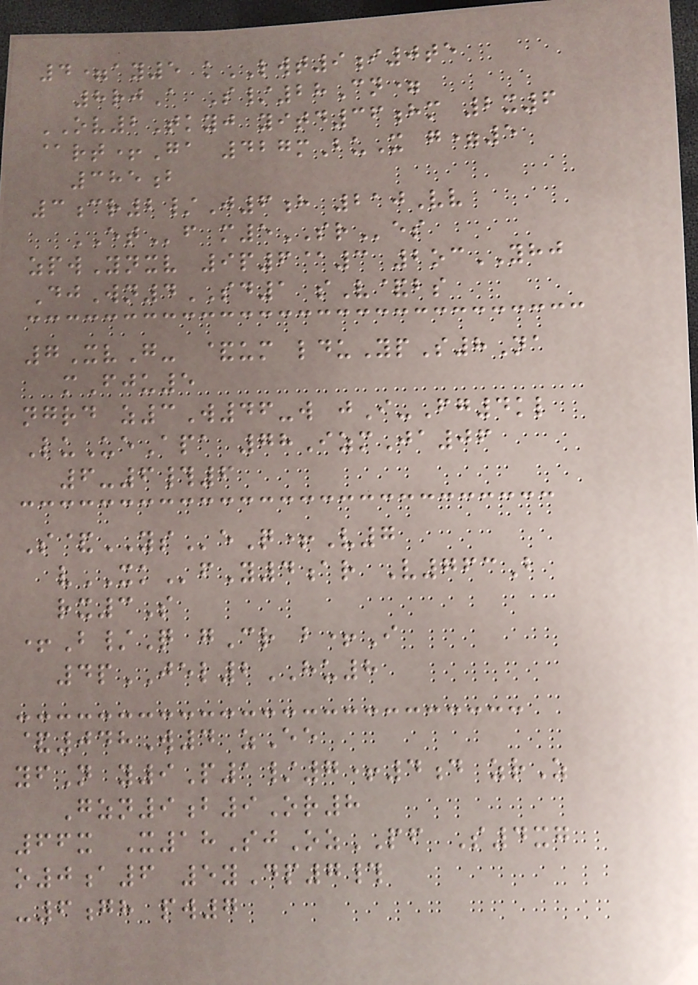4=ay5 kLWT9i0te
8rjA S/28Cn=
OV2Tkyj yitd36hm 2x6
@rt+Ga 427mBuX g=5
385b
3cr2/J6h 210Vv
ETf m5SRes
zpwYnxv 9p6@3 2ocYHJ
DjWn4SD1 sV&bs
7XvG- &um lduYpS8Na
mFju5
ngrd z3W46-w jI-Fg4kl
LuUeApa 78IzmJa06
6-6#6
S&YSeQ+V7
vXKfY4ar V763B
rx3S
+B/Q gCr b+I
4pJEL2HU8
&048W4 zEe
yfN y9P1/7+4d zrZ
Gzn9b9Or8
66x X18SjOzPF S4xg
o0a6 5yDp7#
-6gh pw7
